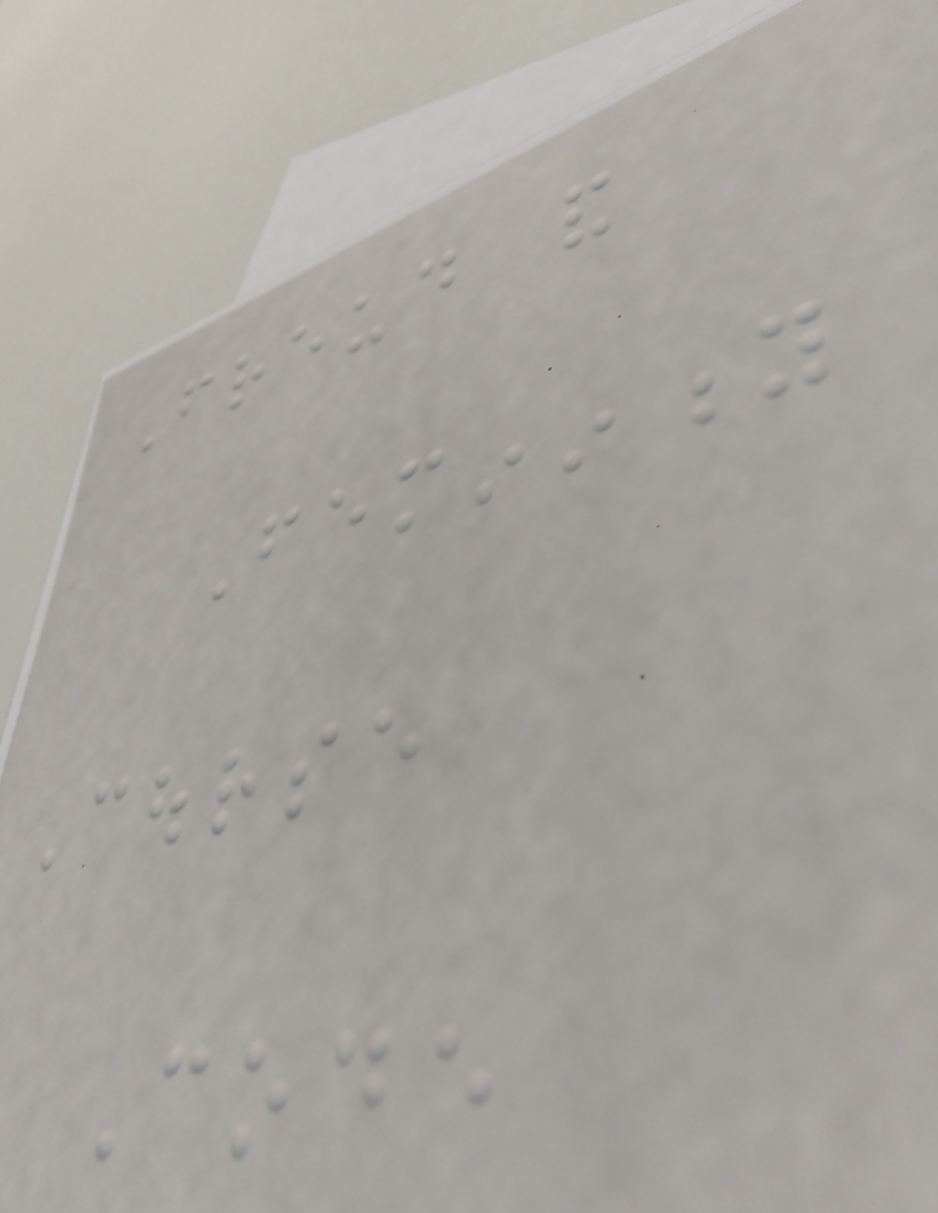Freud and
Femininity
Course
Code
